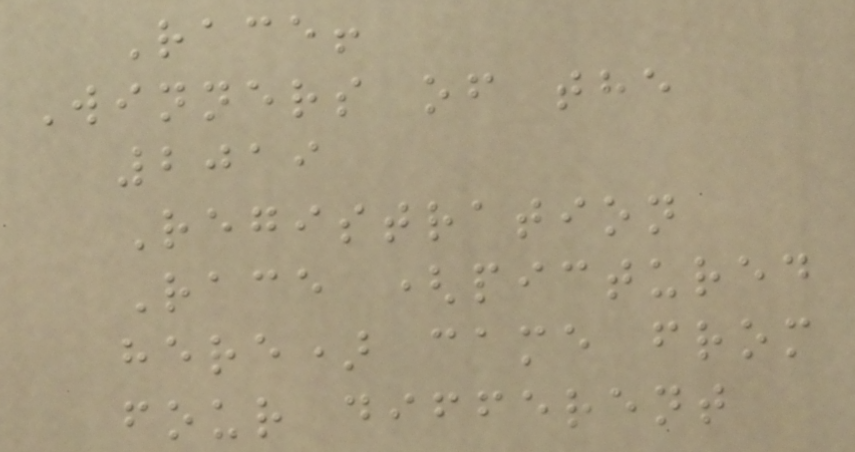Race!
Winners of the
2019
Registration
Race (pictured
here) came from
four different
